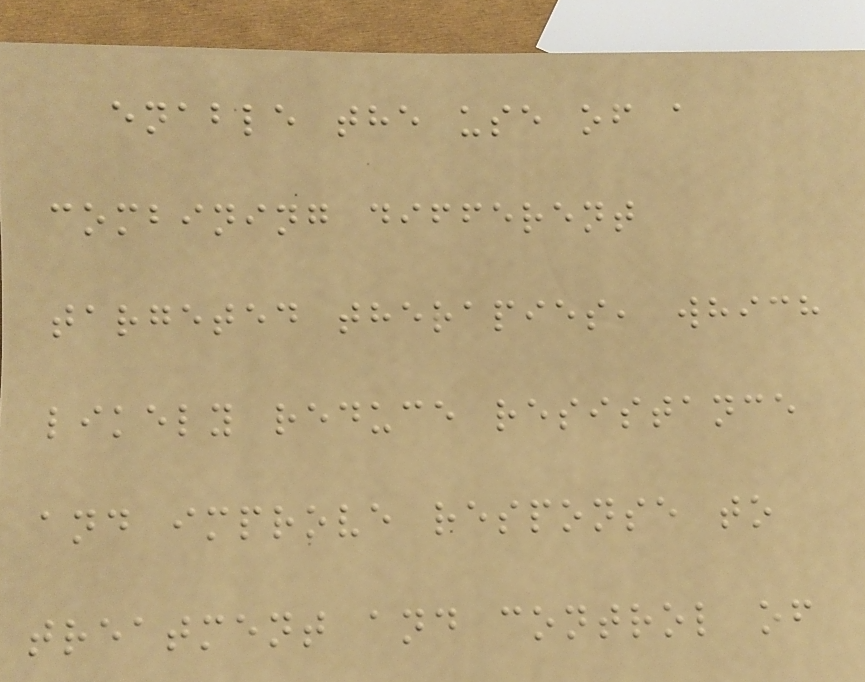enable the use of a
combining different
targeted therapies, which
likely reduce resistance
and improve response to
treatment and control of
